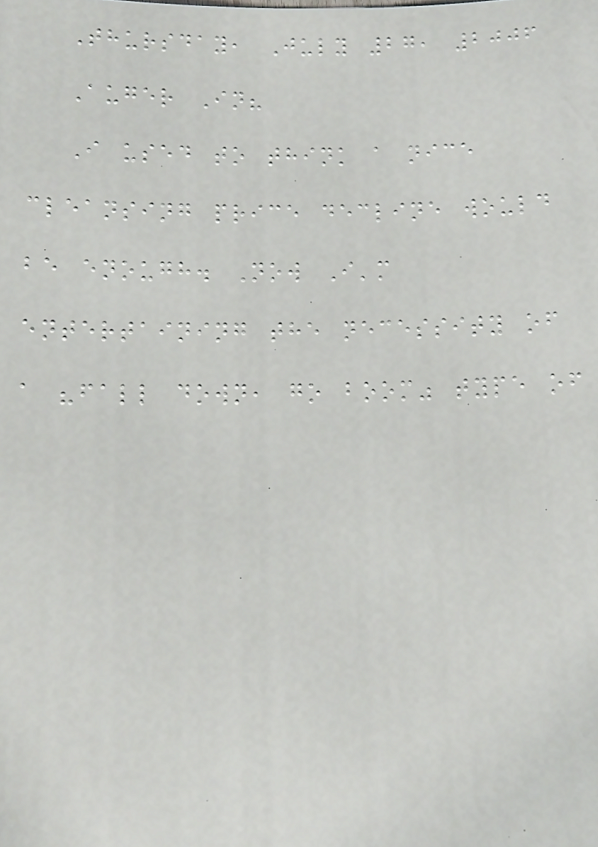Thursday, July 27, 2006
Auger In?
I used to think a nice
cleansing price decline would
be enough. Now I'm
entertaining the necessity of
a "fall down, go boom" type of
